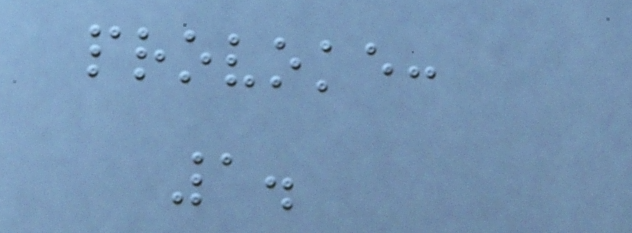provoke:
1.
